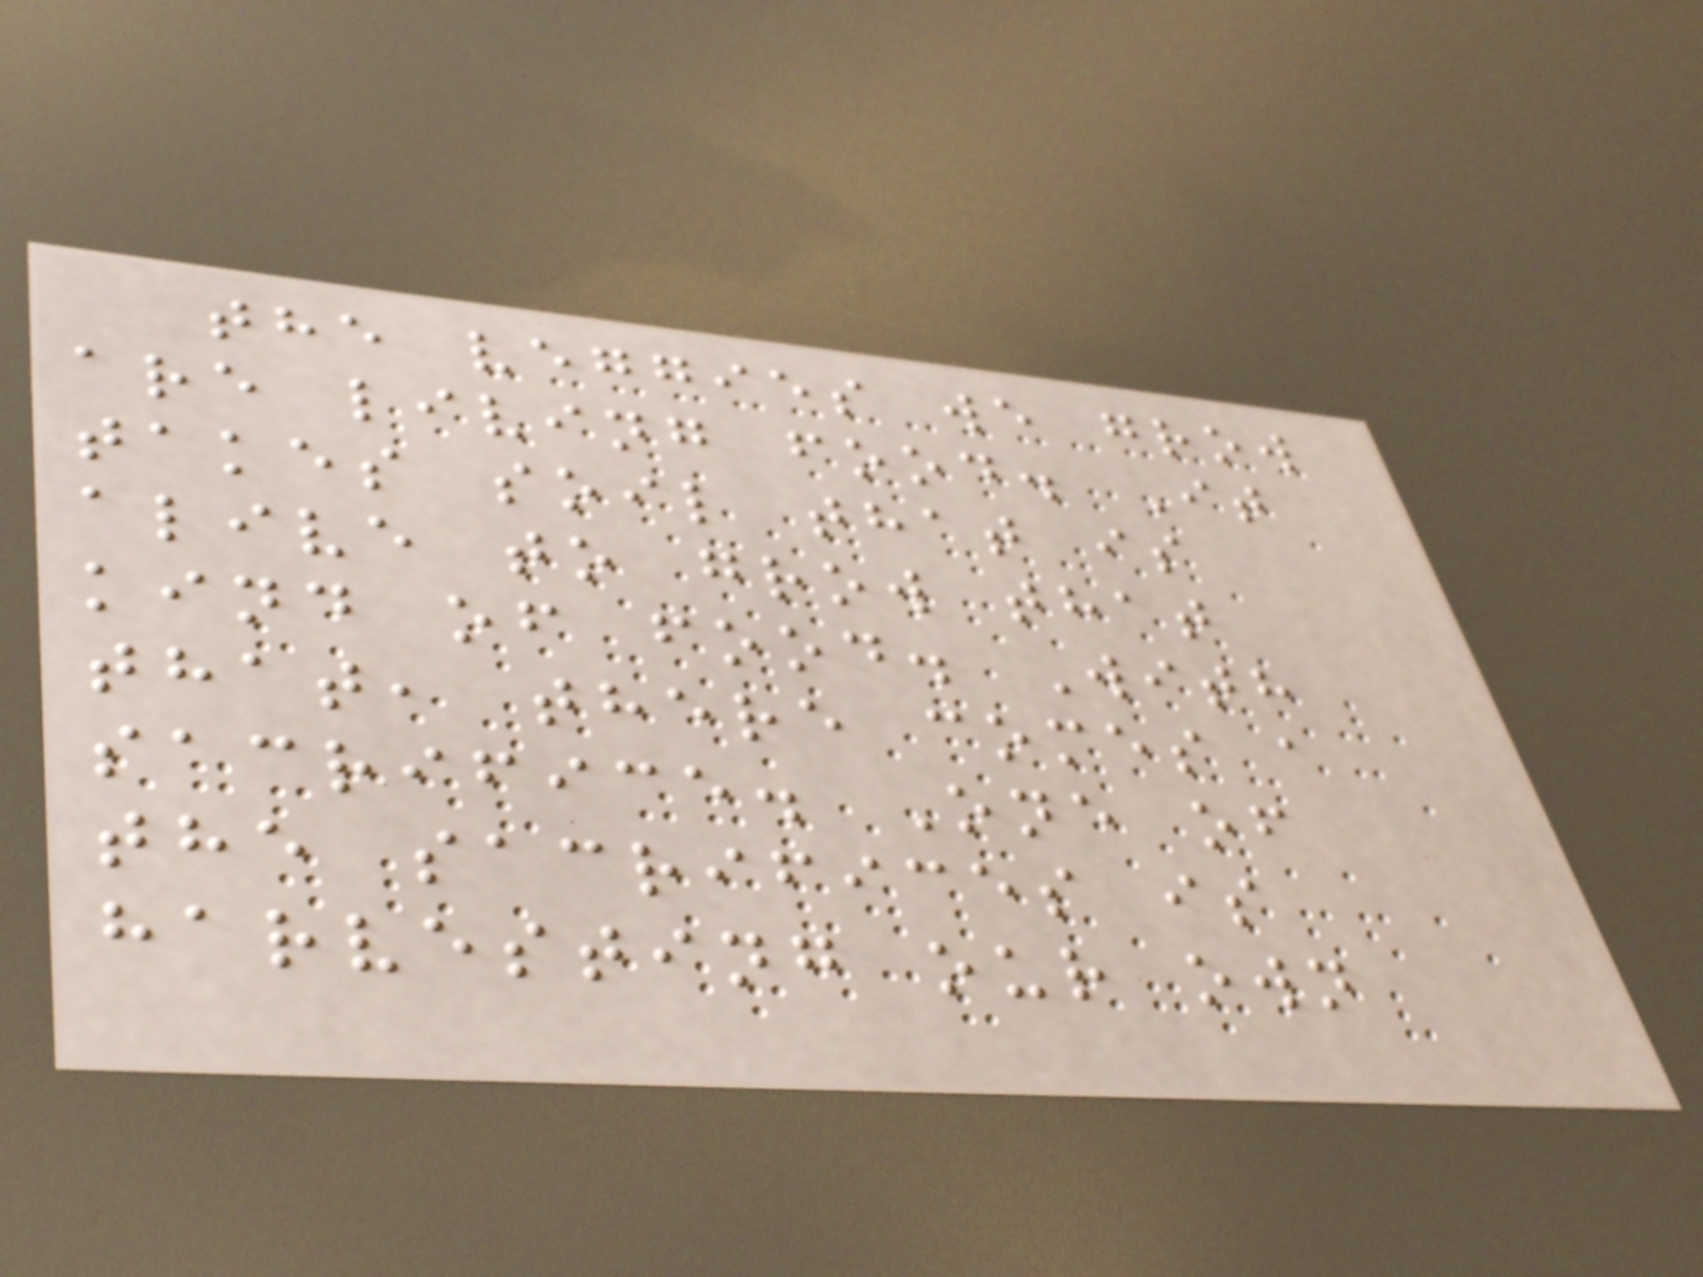the veggies we grow
are living food. It
takes soil that is
alive to grow that
kind of food. With
that, there comes a
sacrifice. One of
the sacrifices is
harvesting our own
